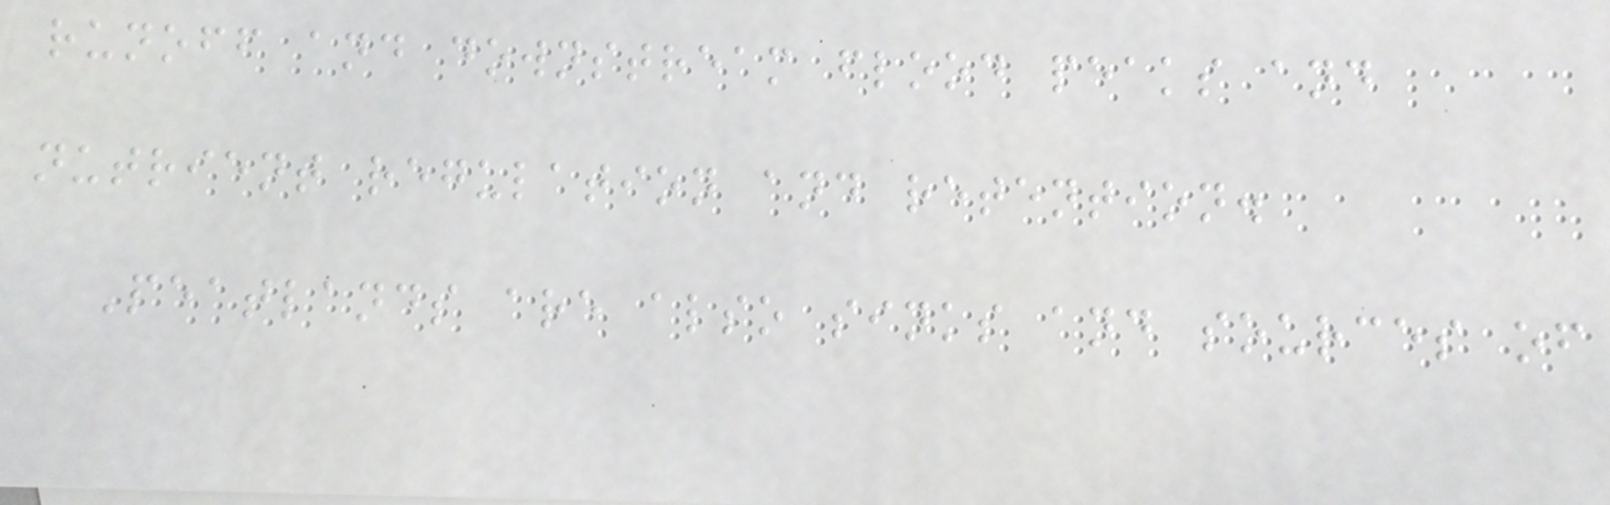runoff and downstream flood peaks and
nutrient regulation and retention.
Peatlands are also sinks and sources of
